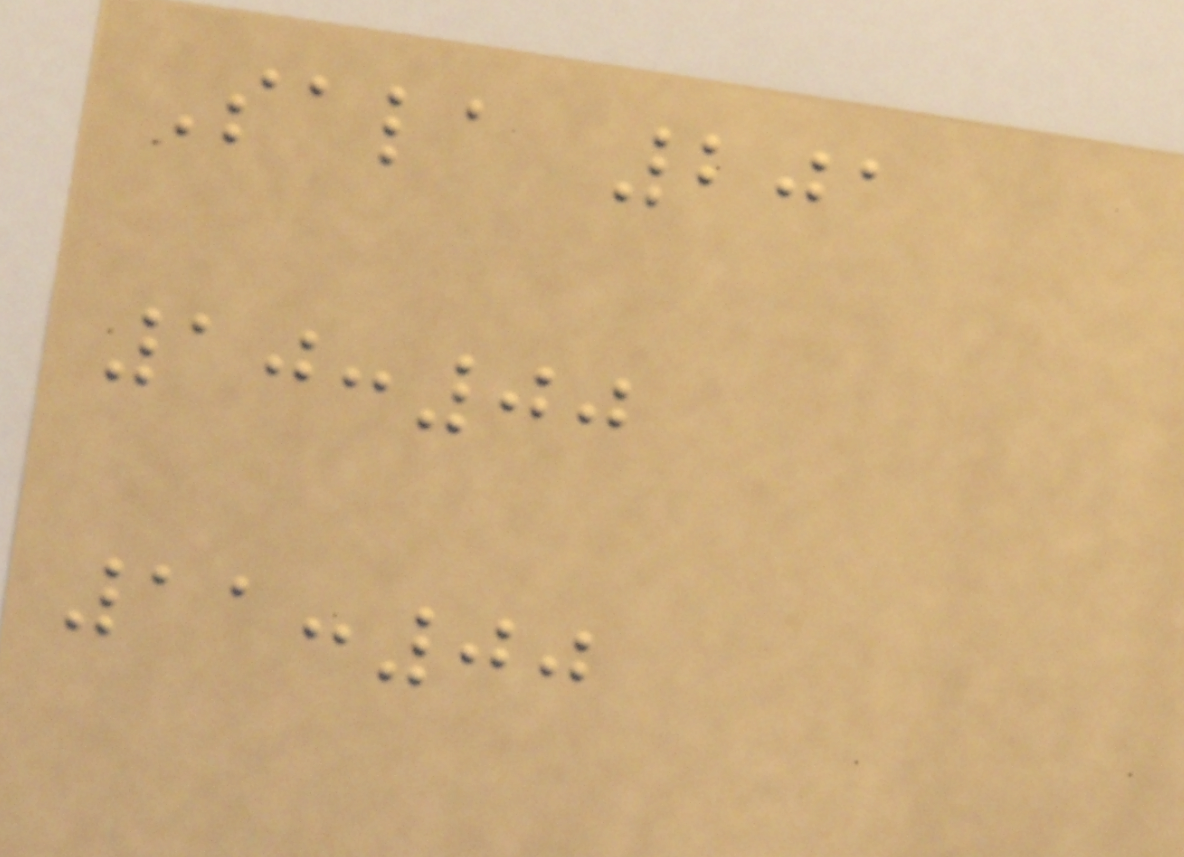Sala 201
10:00
11:00
